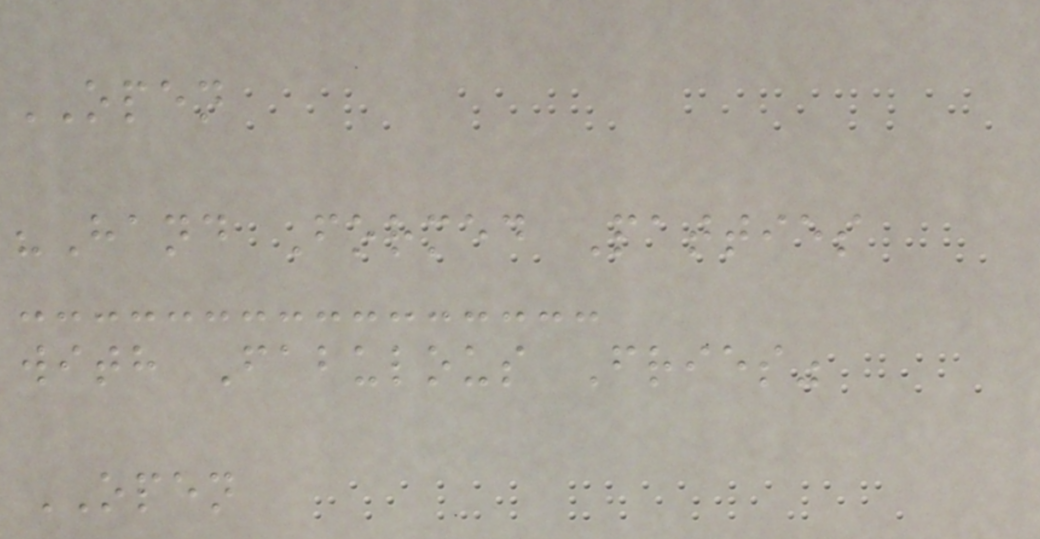OPEN
"Hand Formed Patties
with Fabulous Fries"
OPEN
